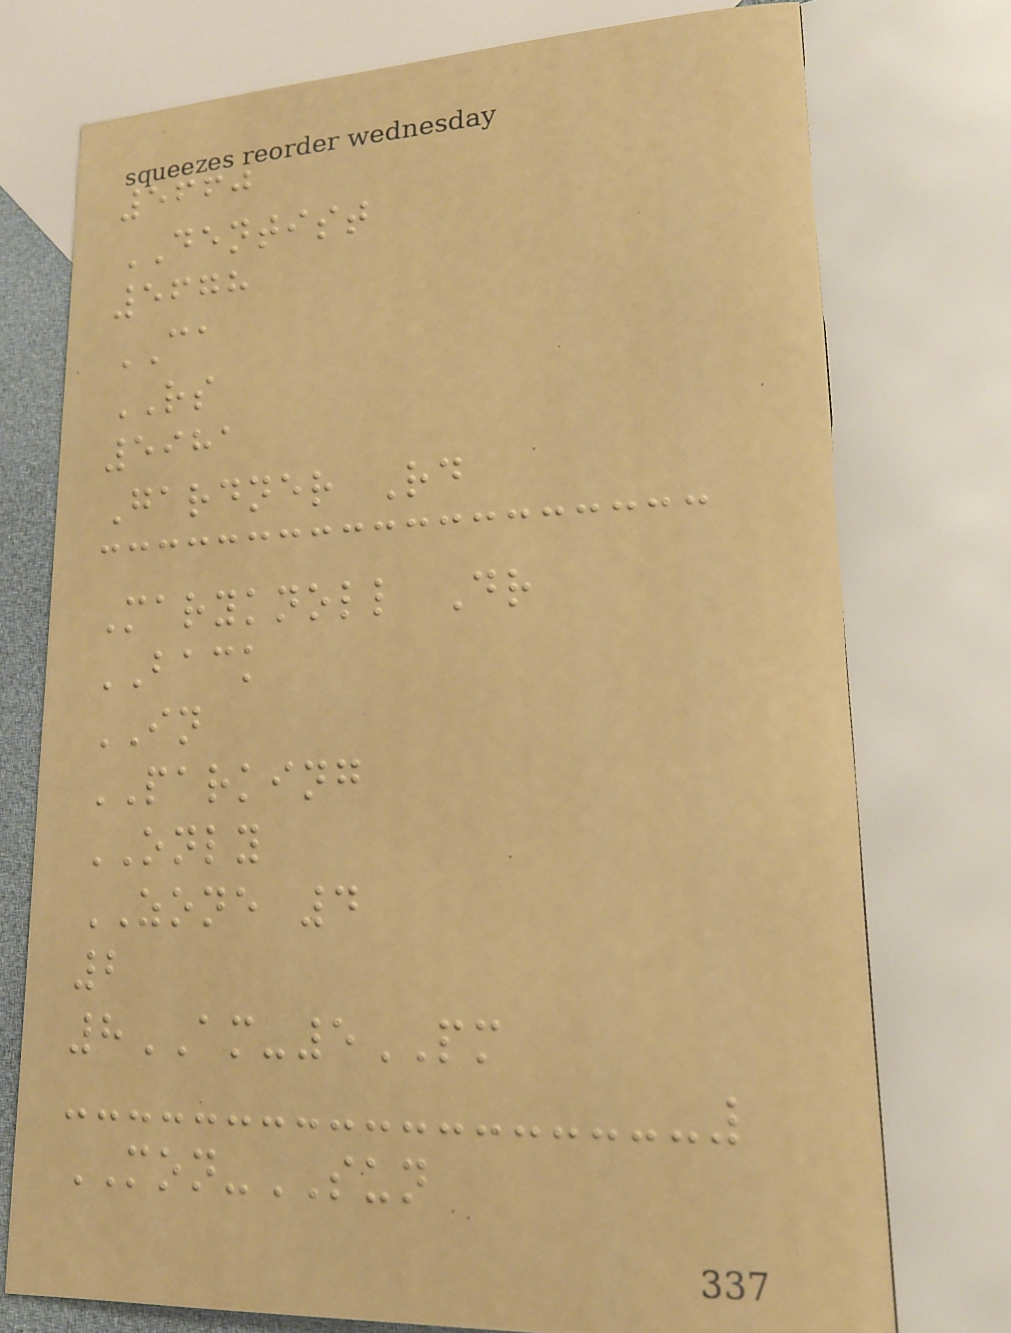5660
DENTIST
5678
CA
RS
5981
Gardner Rd
Maryknoll Dr
BACK
IN
PARKING
ONLY
ZONE 4
2
8AM-5PM
MON-SUN
